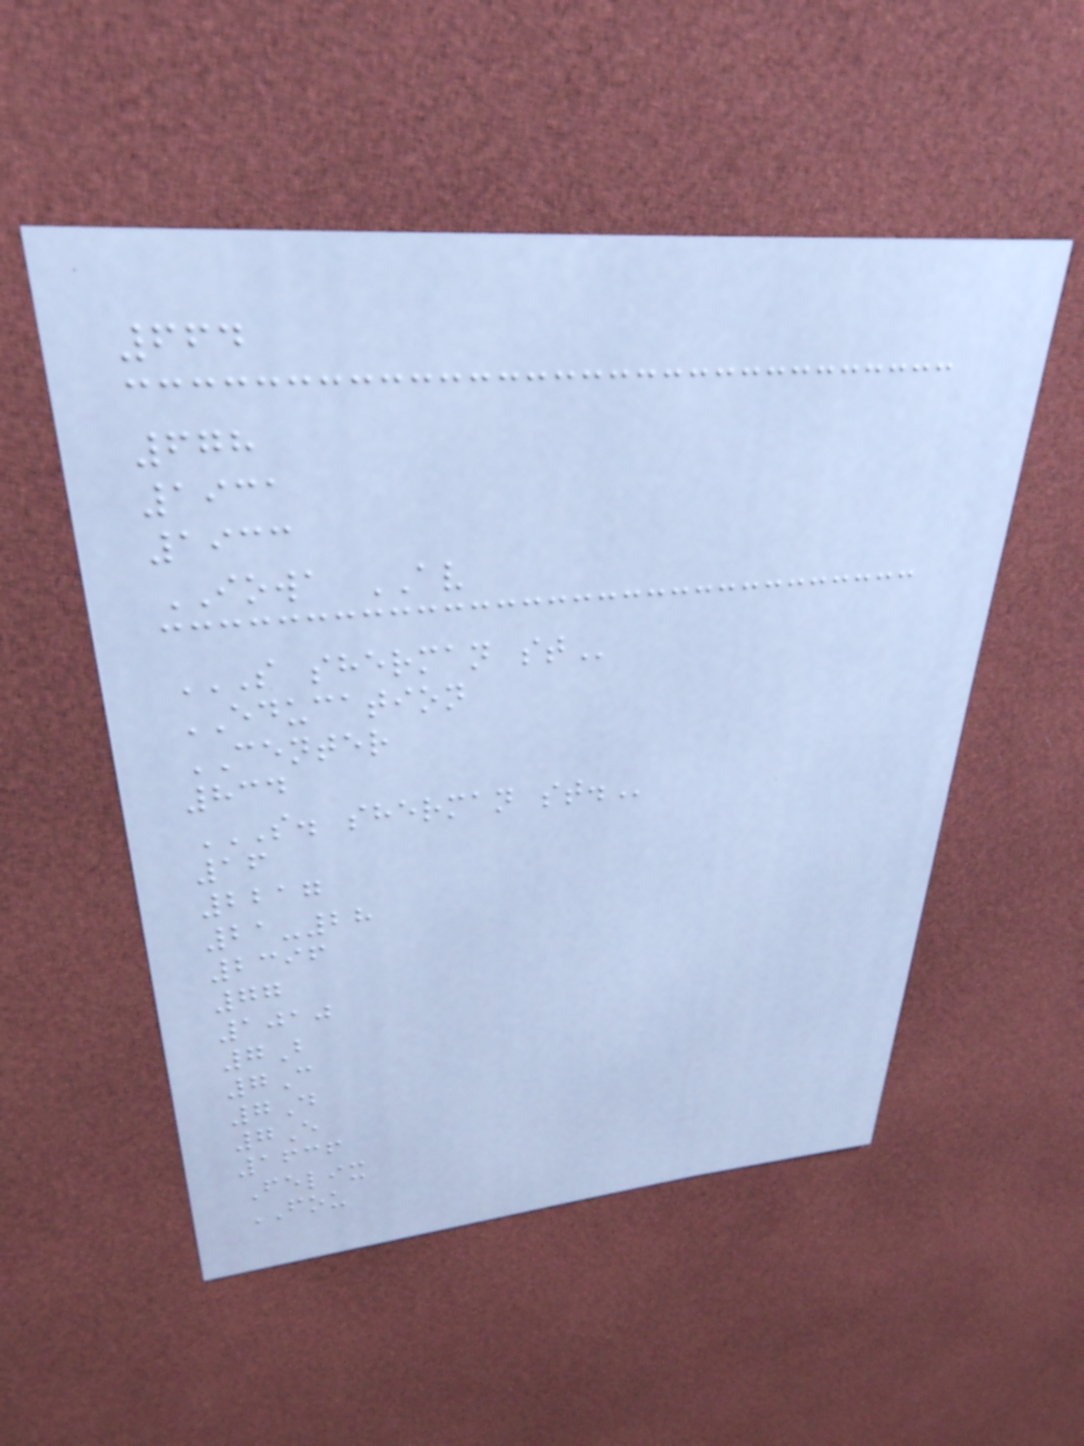664
678
1931
1933
IOWA AV
S SHERMAN ST
EDUCATION
CENTER
834
S. SHERMAN ST.
16
2217
21-28
2396
77
1010
7B
7C
7D
7E
1636
Felix
FOU
